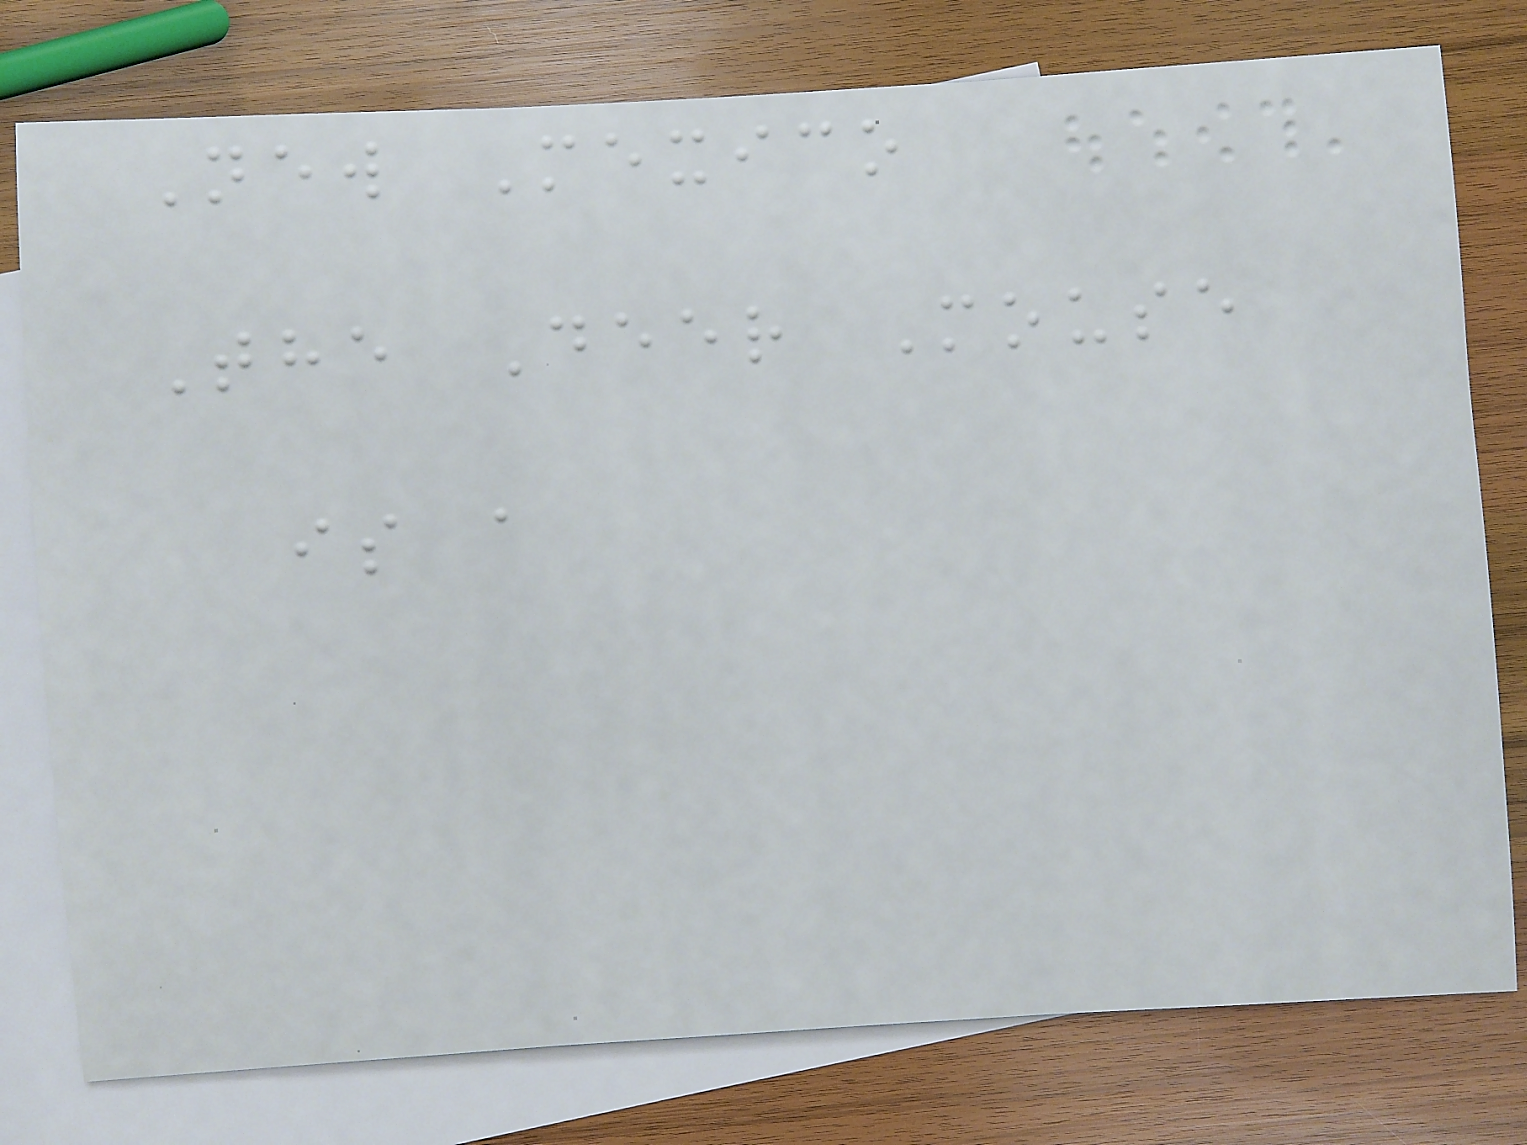New Mexico
The Deer Mouse
is a
